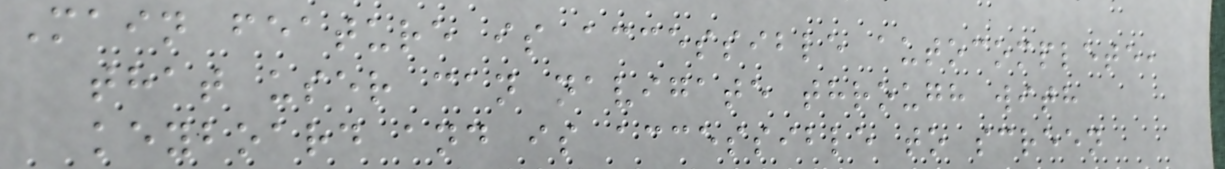Main feature is accessible autocomplete,
that user can navigate through with
keyboard and is accessible to screen
